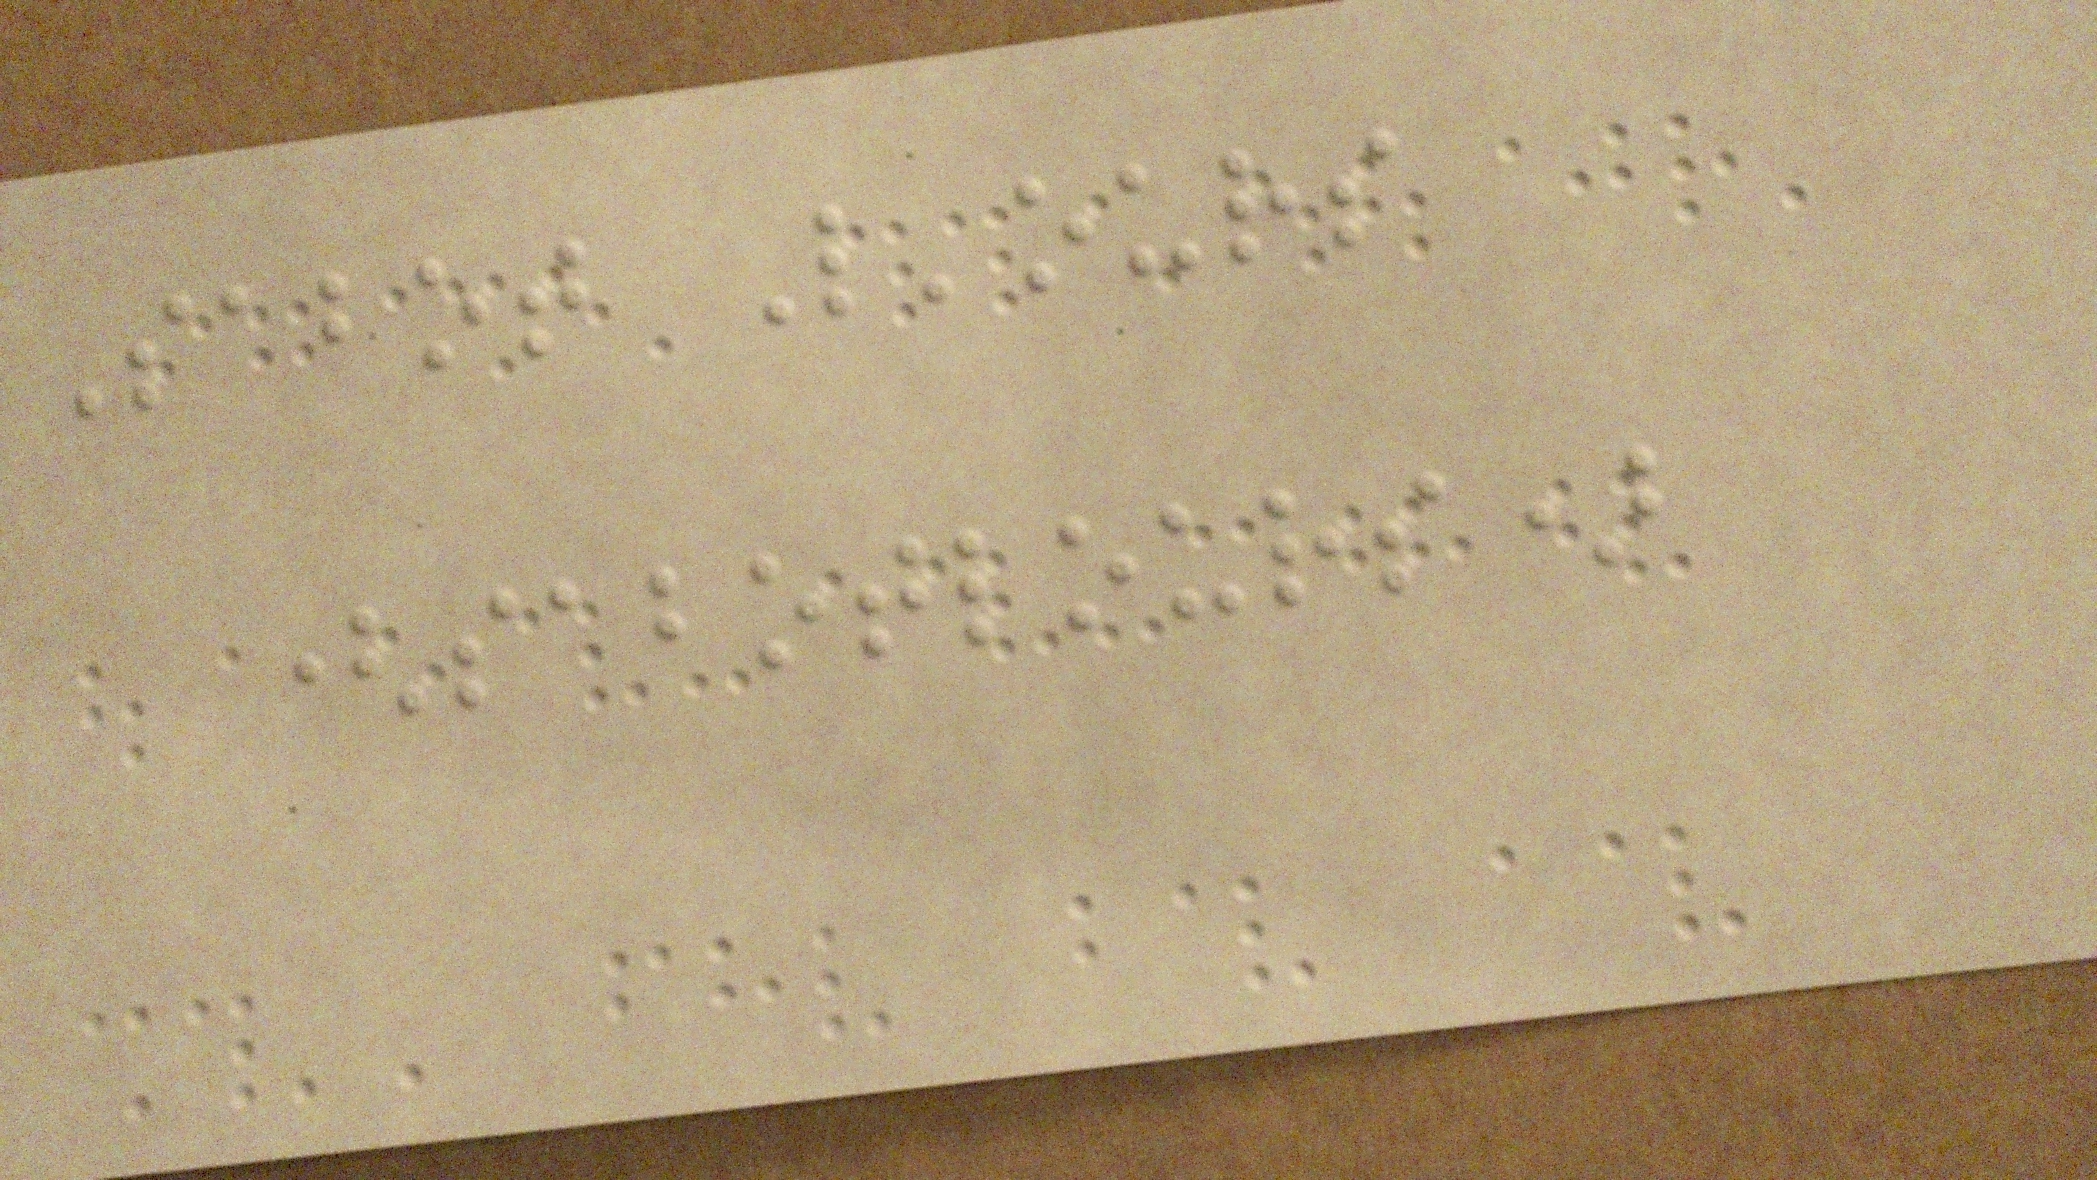Sabot L'ours
(sabotlours)
